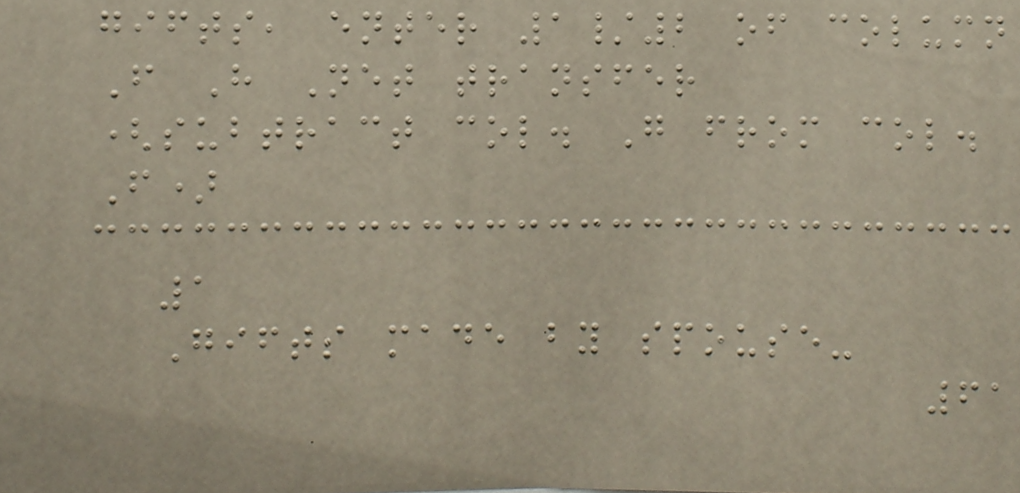gifts, enter 1/2 of column
F H Net transfer
(subtract col. G from col.
F)
1
Gifts made by spouse-
61
